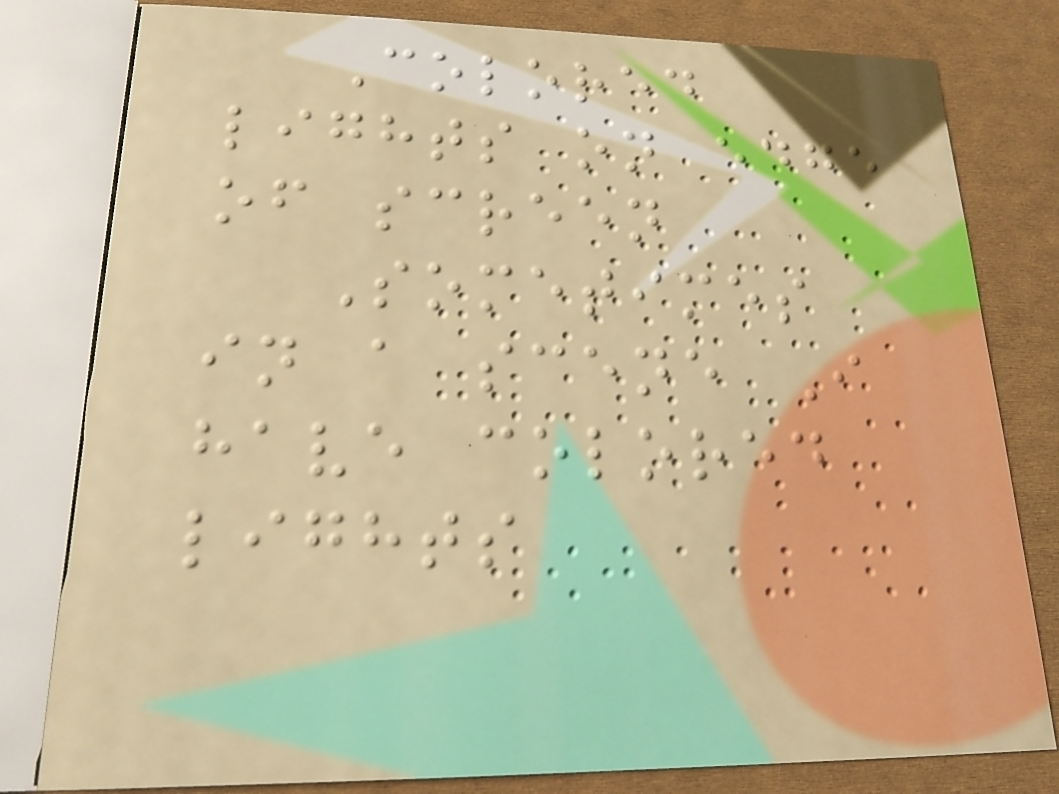Colored
lights on edge
of screen
Sometimes
in a scene I
have colored
lights
